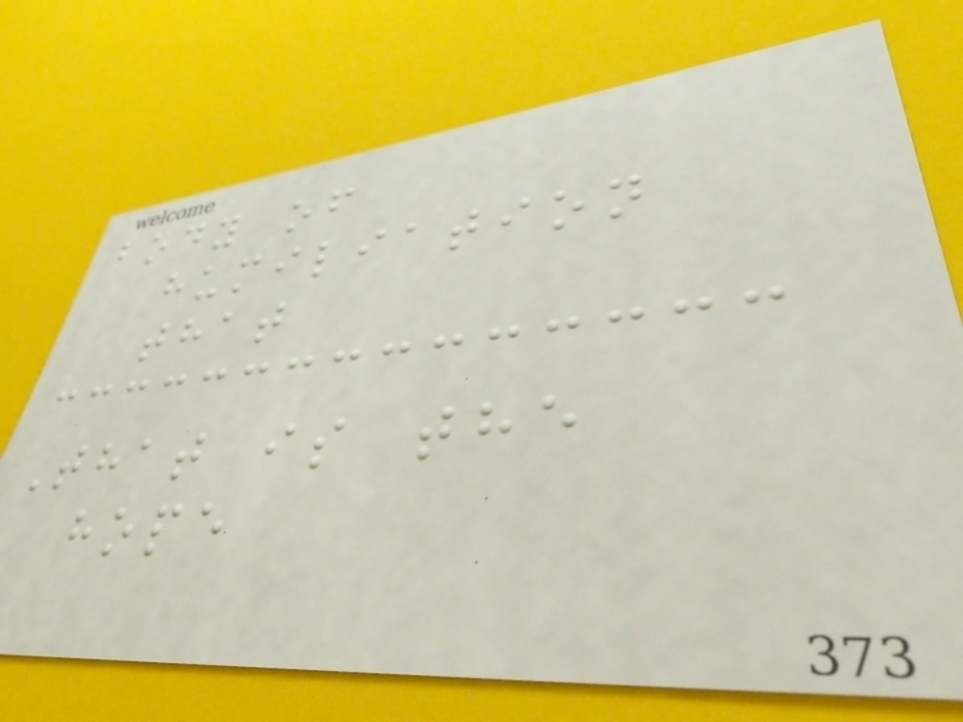body of
humiliation
that
That is the
hope
